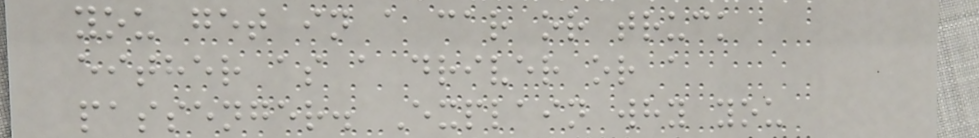you get in a car or truck
either as a driver or a
passenger. Explain why you
